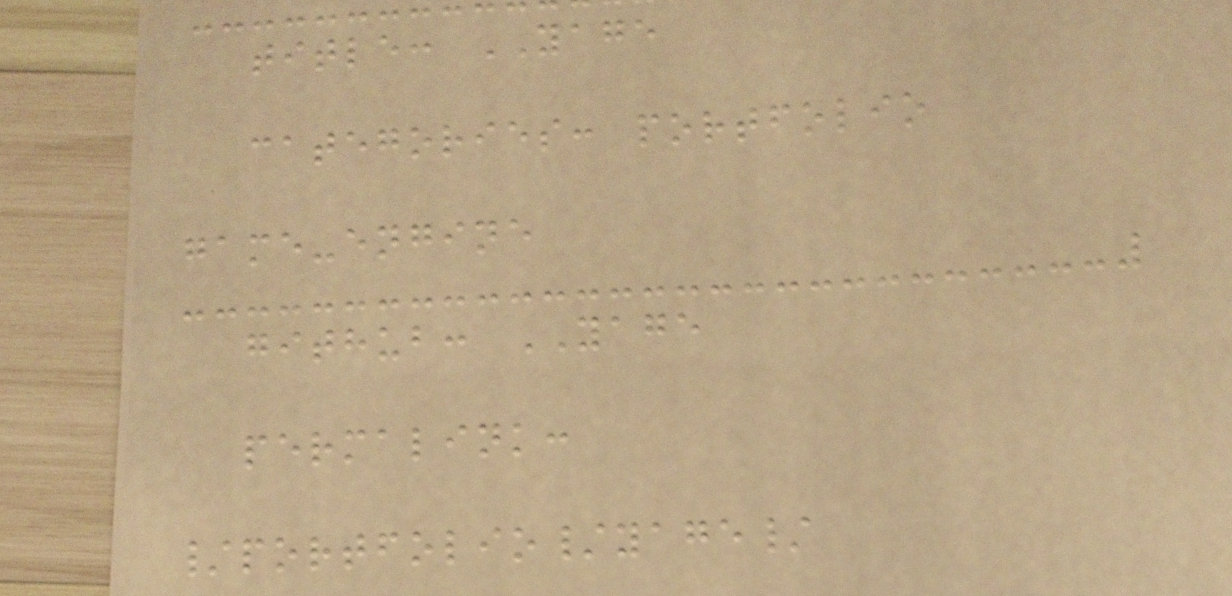title: YAGE
categories: portfolio
game-engine
github: YAGE
permalink:
/portfolio/yage/
